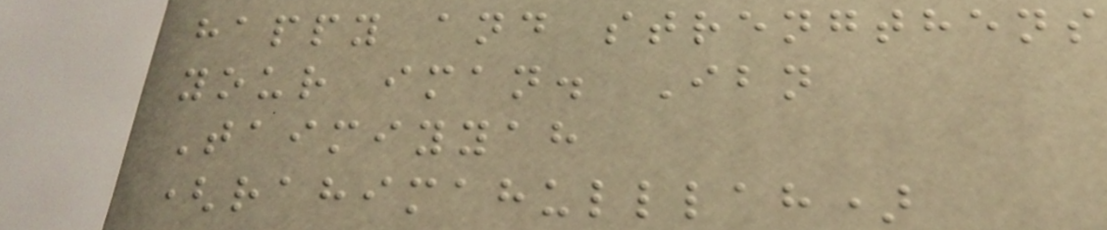happy and strengthens
your iman. Ibn
Taimiyyah
(rahimahulllah)
